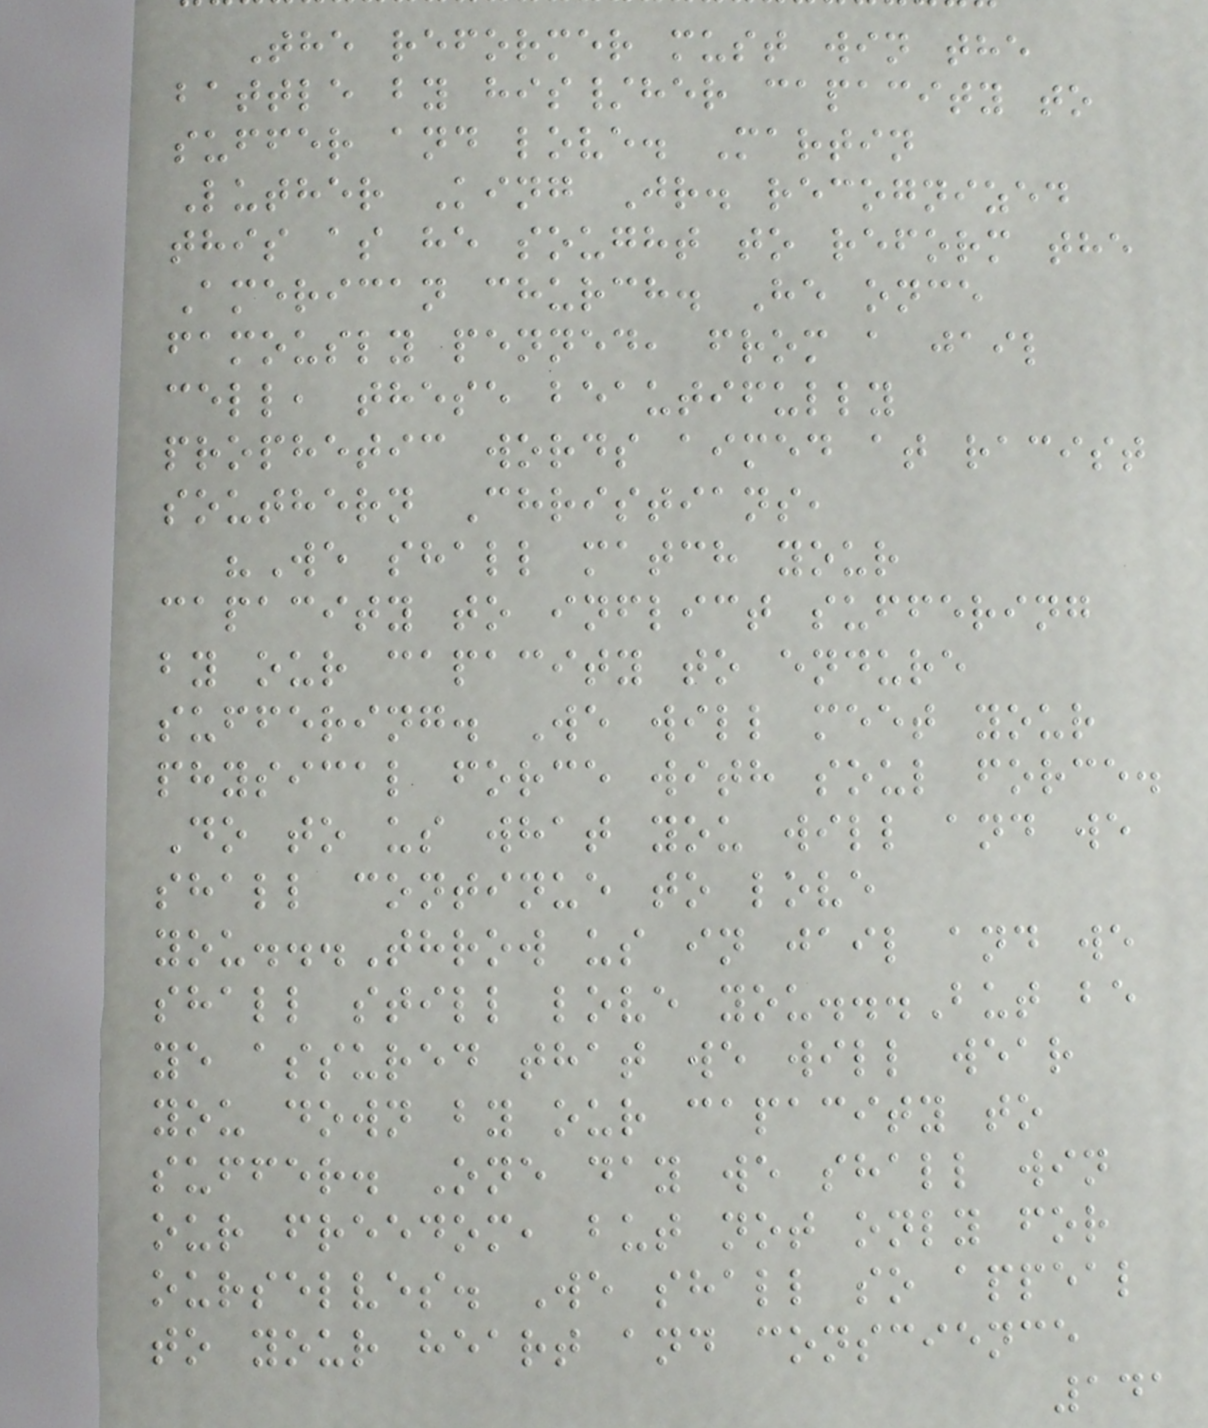The reformer must win the
battle by his/her capacity to
suffer and love. Martin
Luther King Jr. recognized
this as he sought to reform the
American church. He once
famously penned, from a jail
cell, these beautifully
prophetic words aimed at racist
southern Christians,
"We shall match your
capacity to inflict suffering
by our capacity to endure
suffering. We will meet your
physical force with soul force.
Do to us what you will and we
shall continue to love
you...Throw us in jail and we
shall still love you...But be
ye assured that we will wear
you down by our capacity to
suffer. One day we shall win
our freedom, but not only for
ourselves. We shall so appeal
to your heart and conscience
141
